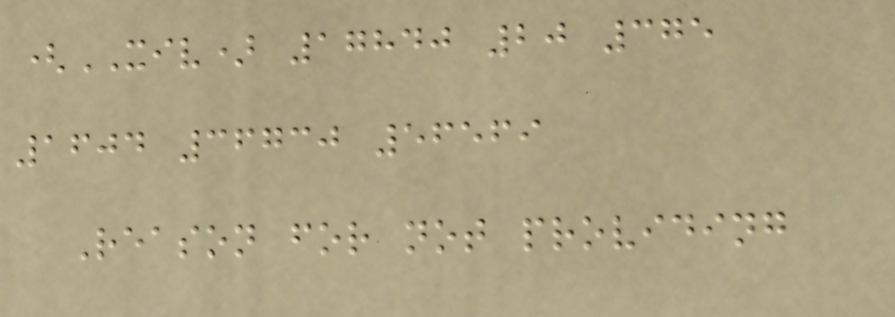(XIV) 17840 20 375
1604 36730 56569
Reason for not providing
